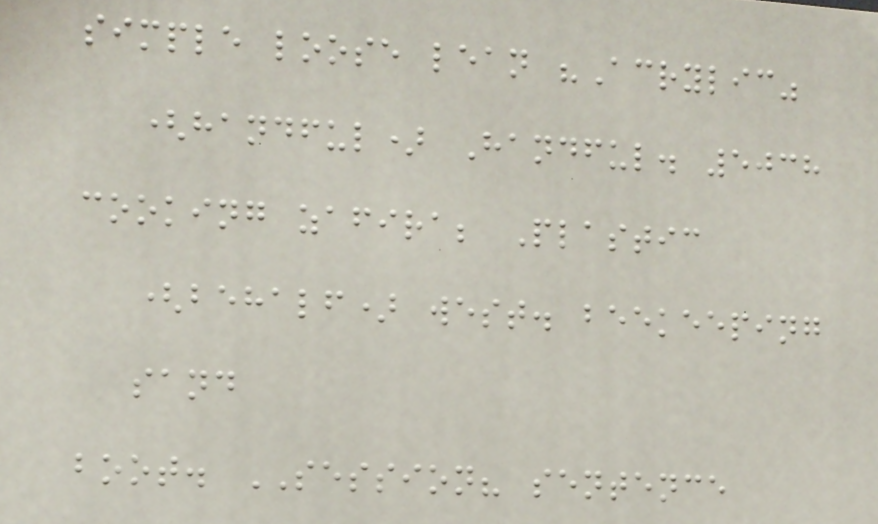simple loose lean "Acrylic"
(handful) Handful. 5038
cooking zafira; Plastic
(behalf) west. beekeeping
sand
boot. SESSION? sentence
